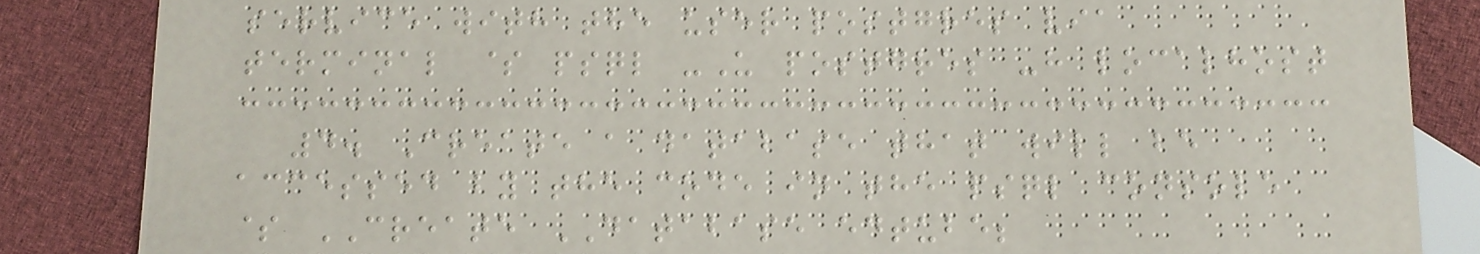service with the user postgres via
terminal $ psql -U postgres -h localhost
4. Create a database that will be
accessed by the code in the psql console
$ CREATE DATABASE edtube;
